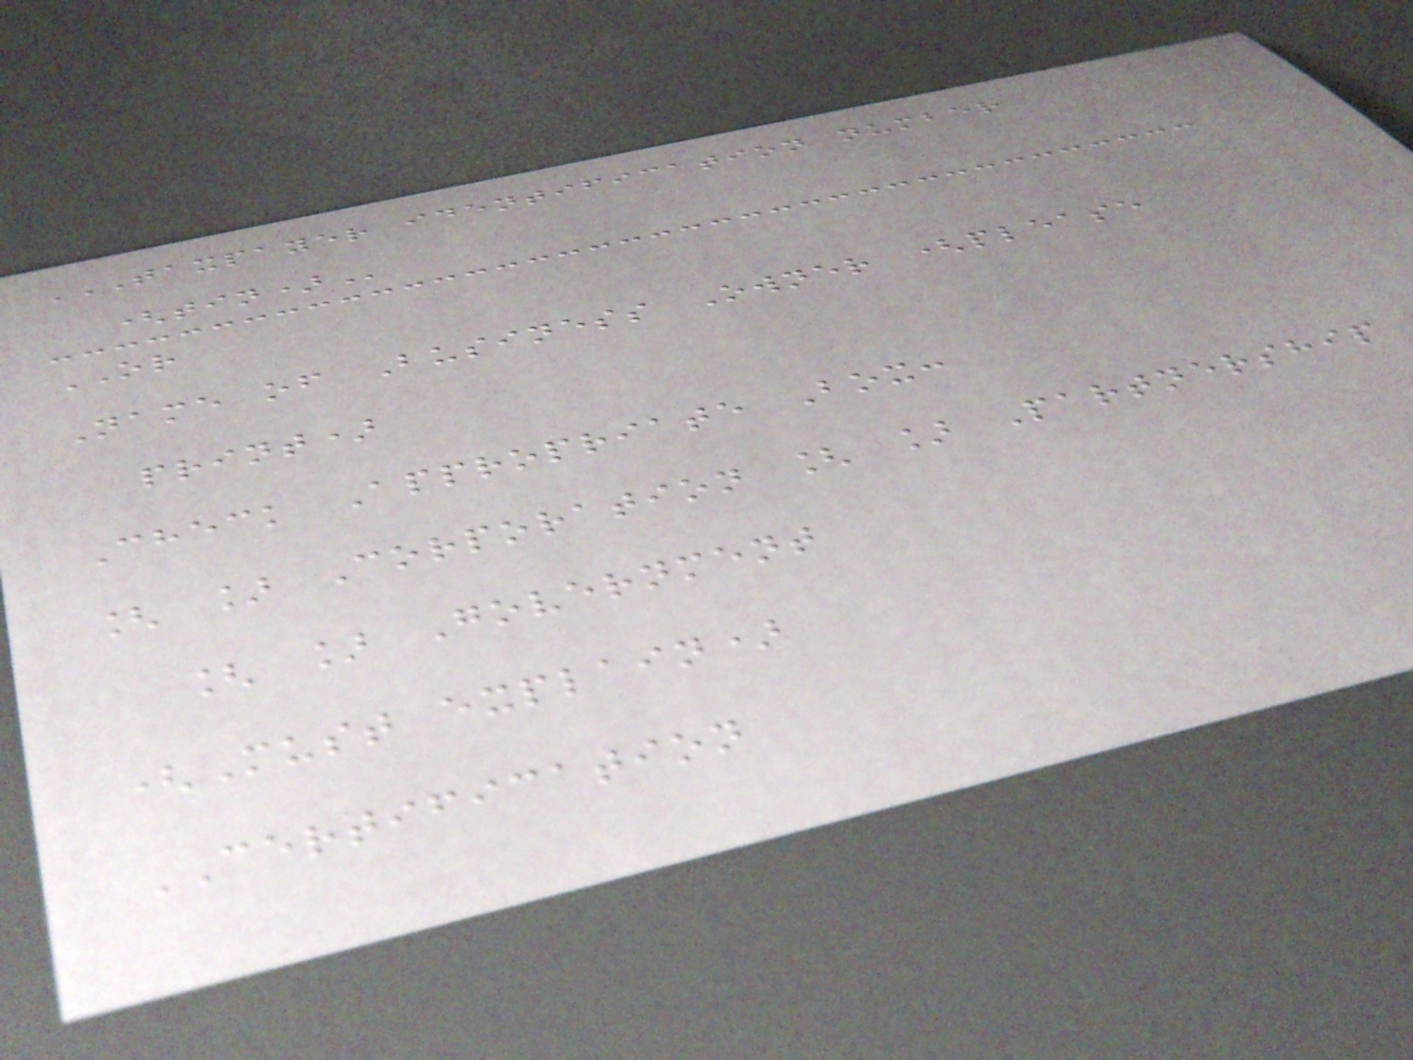TAXPAYER IDENTIFICATION NUMBER
(TIN)
OR
Name of Business Owner (please
print)
Check Appropriate Box:
[ ] Corporation [ ] Partnership
[ ] Government
(Must explain)
CERTIFICATION
